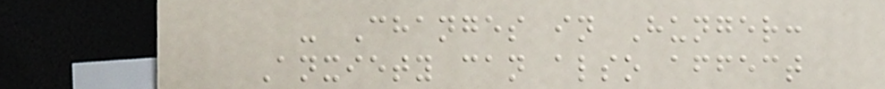- Changes in Hunger:
Anxiety can also affect
